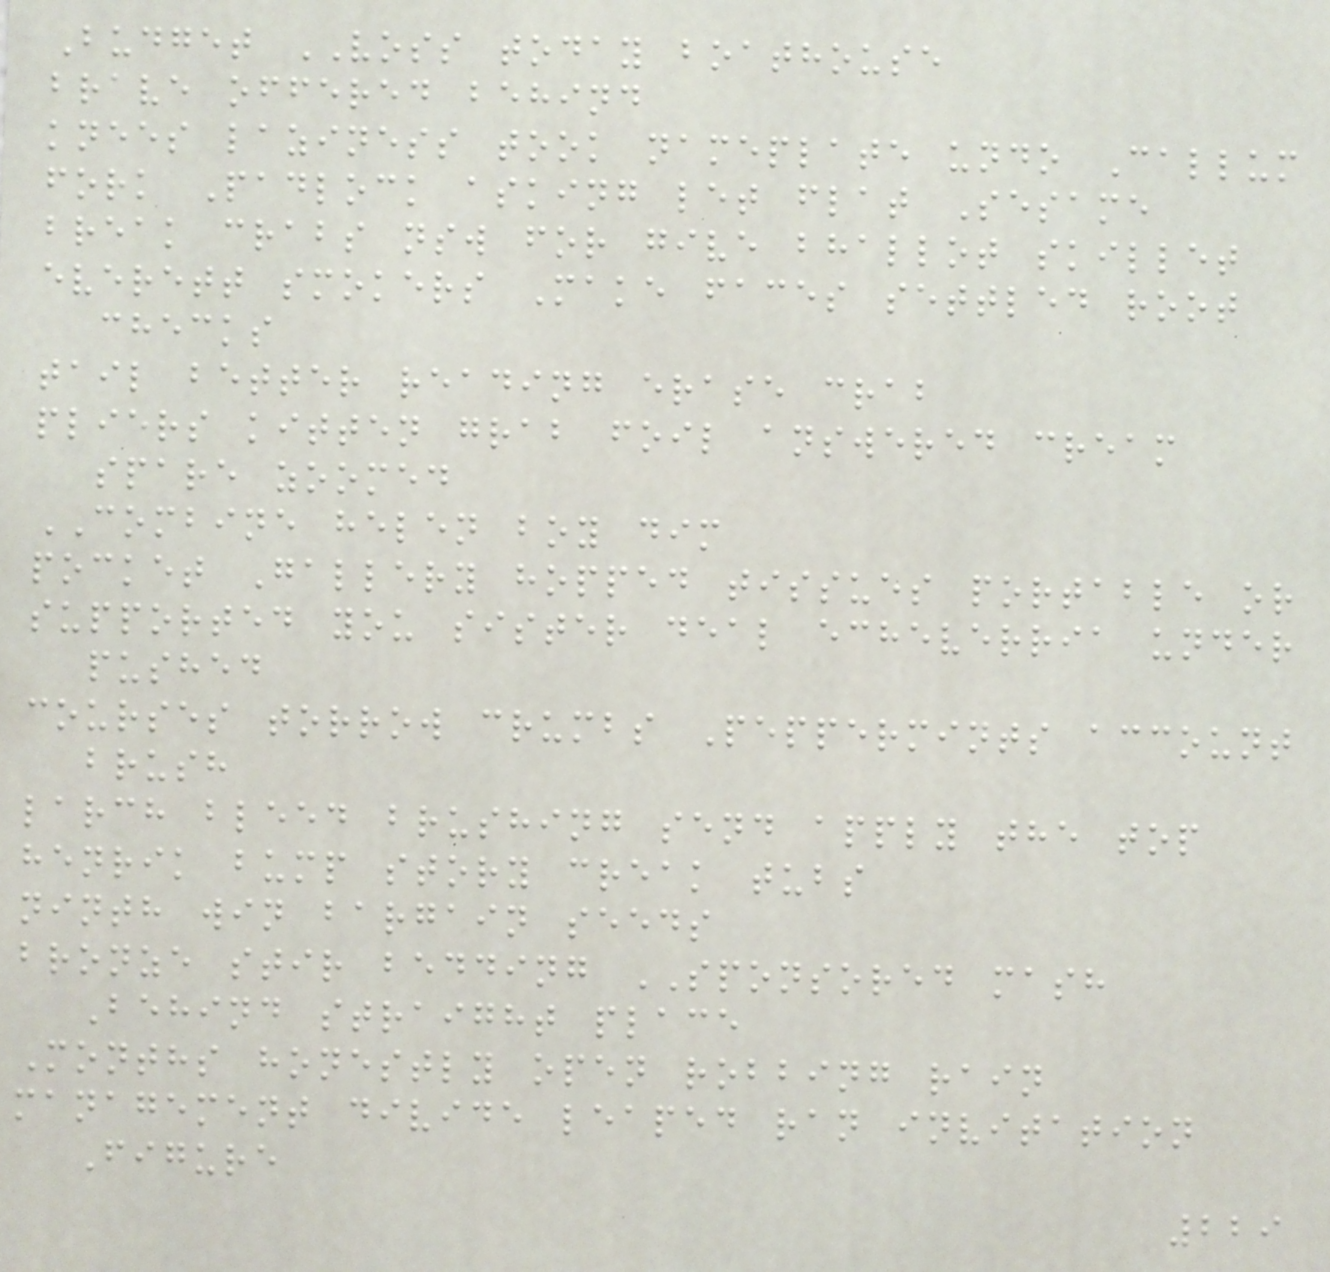Budget VOSS today boathouse
brave offered behind
knees laziness took nameplate undo Callum
fork Padlock asking let flat Sesame
break crabs nsw for give bhallot skillet
everett smokers Make faces settled root
checks
tail better reading erase crab
pliers kitten grab foil answered cream
spare zoomed
COMBINE helen boy dim
pocket Gallery hopped tissues portable or
supported you sister deal echeverria under
pushed
courses torrow crumbs Peppermints account
brush
larch bleed brushing send apply the top
henrik bump story creak tubs
ninth win bargain seeds
bronze stir bedding SPONSORED mash
Behind straight place
Months honestly open robbing rain
management divide leaped ran invitation
Figure
229
